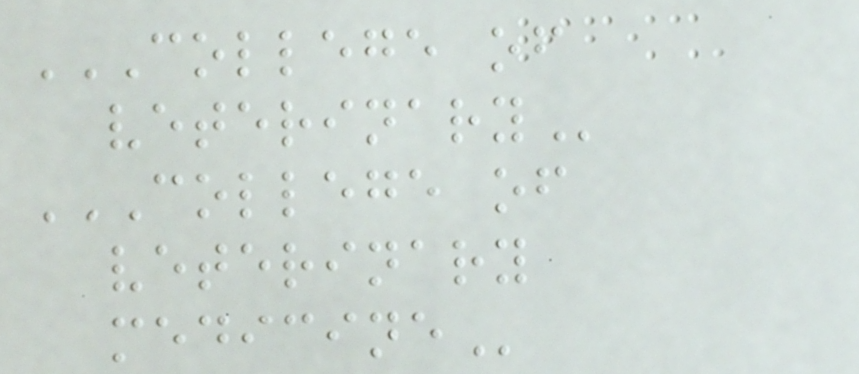COLLEGE OF
VETERINARY
COLLEGE OF
VETERINARY
MEDICINE
